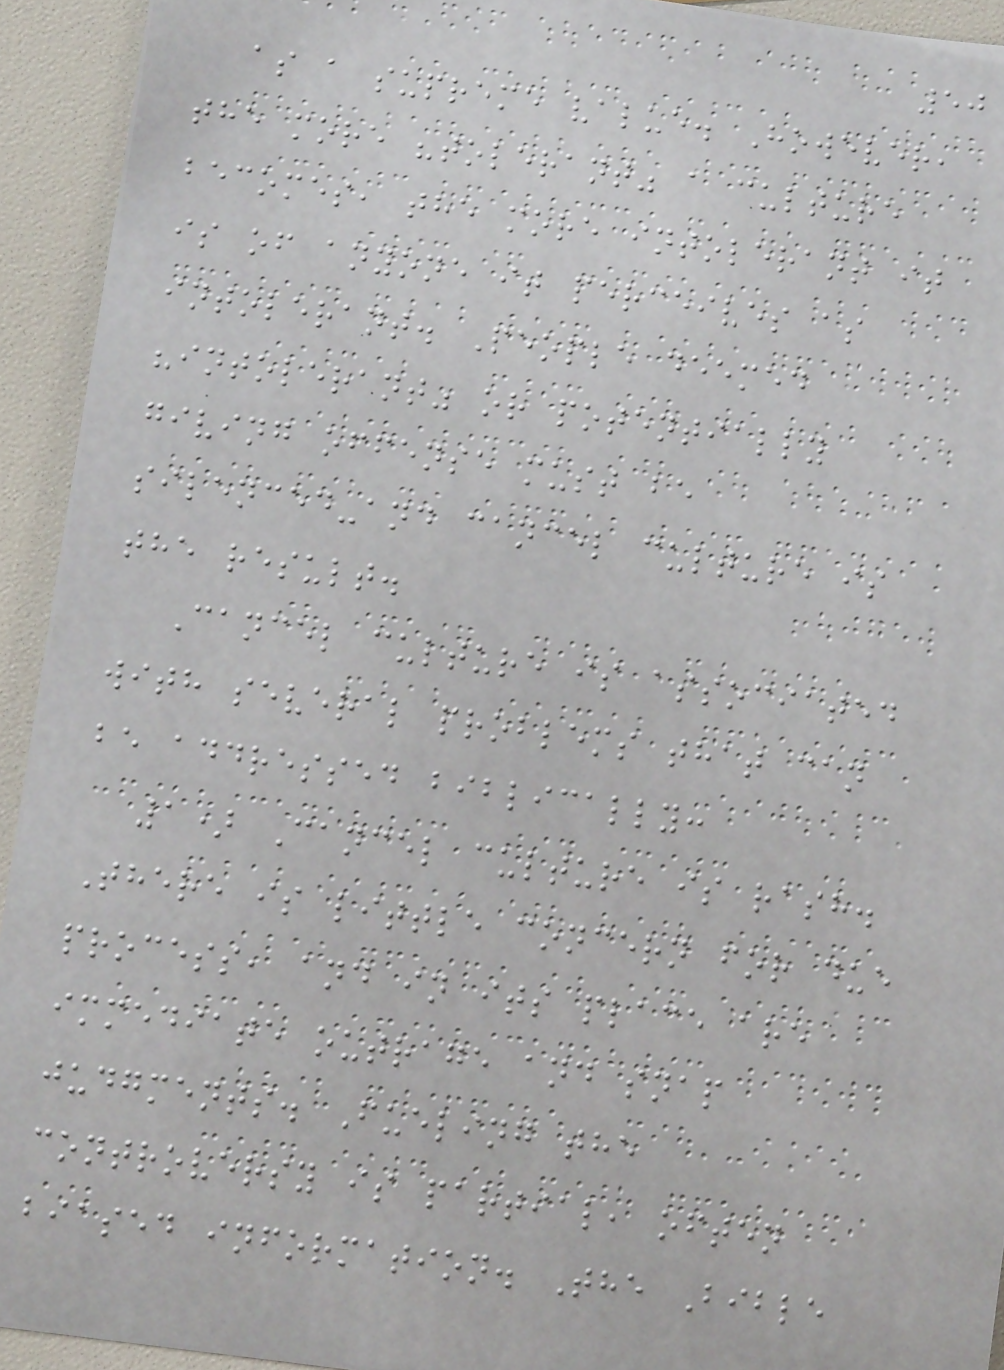50
as a supreme value. However,
the more "tolerant" a culture
becomes, the more intolerant it
is of anyone it perceives as
intolerant. People deemed
"intolerant" or potentially
giving offense must be
silenced-and cancel culture is
the result.
Cancel culture is associated
with several problems that can
be addressed biblically:
1) Cancel culture is rash.
There is little concern for due
process, and in its place are
immediate outrage and snap
judgments. Fueling the
controversy is partial, often
biased information. The Bible
